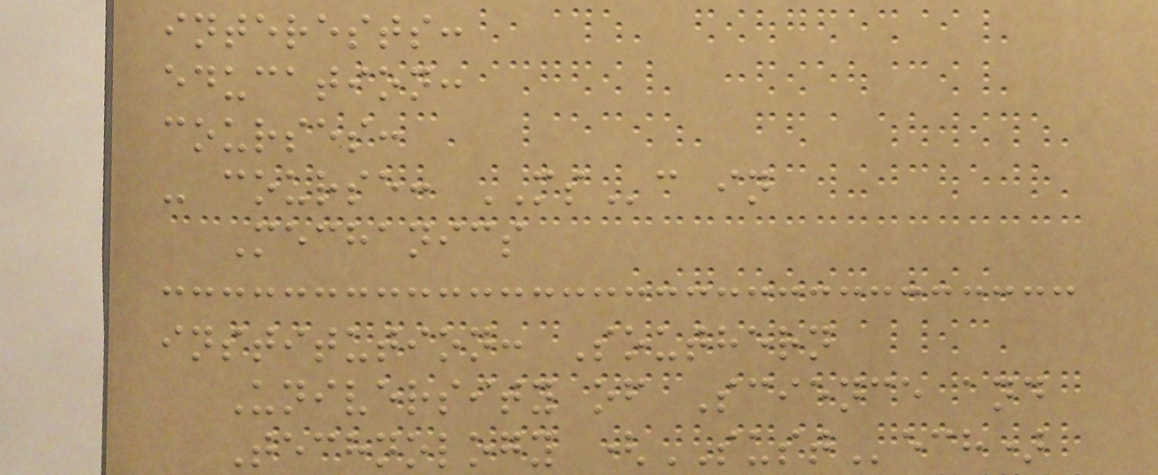interests:
education:
courses:
- course: MSc in
Mechanics
institution: Southern
University of Science and
Technology (SUSTech)
